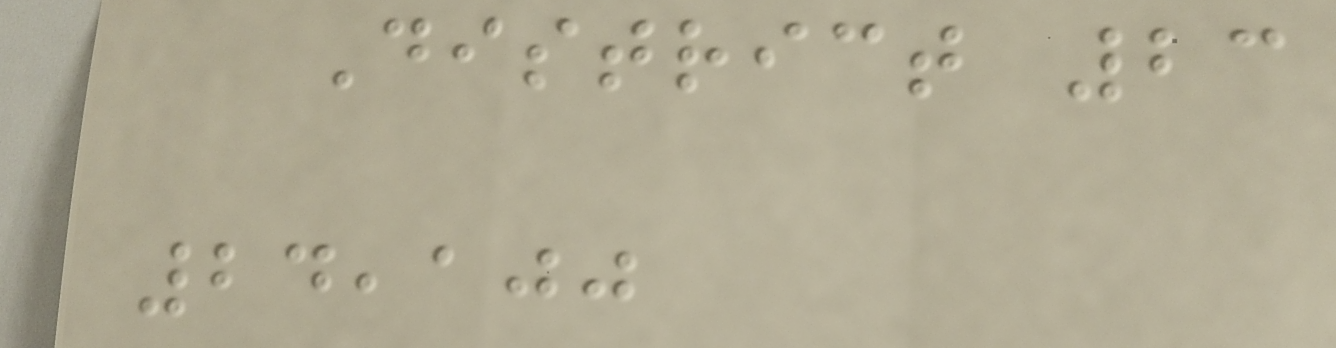District 23
24,100
